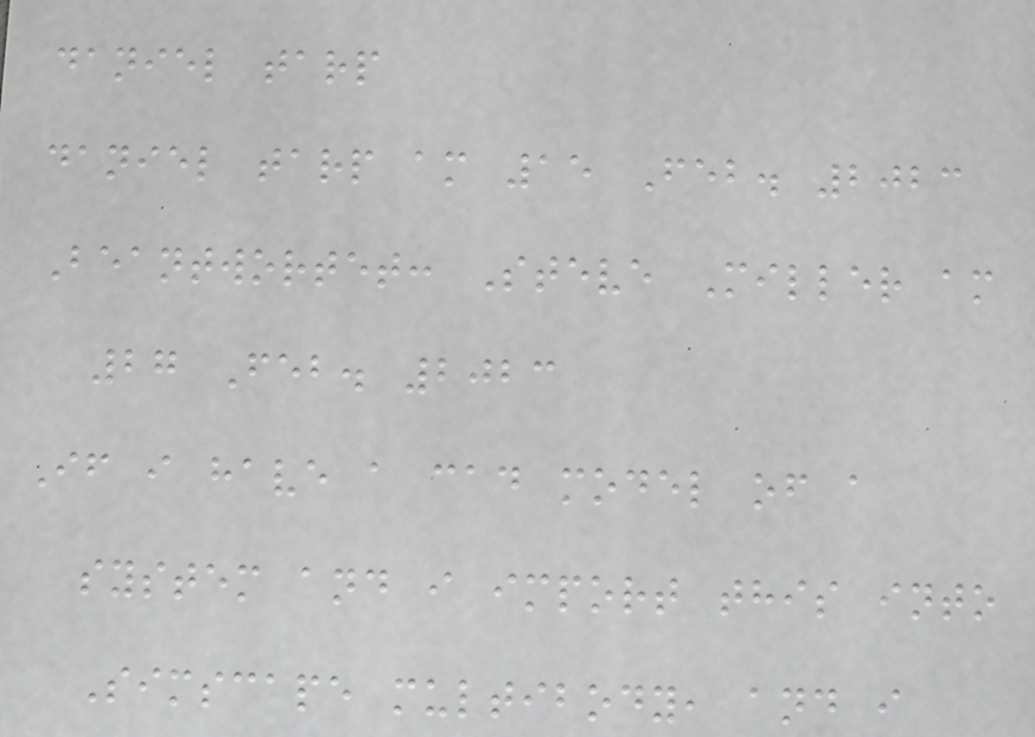daniel tarp
daniel tarp am 15 Feb. 2023
Beantwortet: Steve Miller am
27 Feb. 2023
If i have a cad model of a
system and i import this into
Simscape multibody, and i
